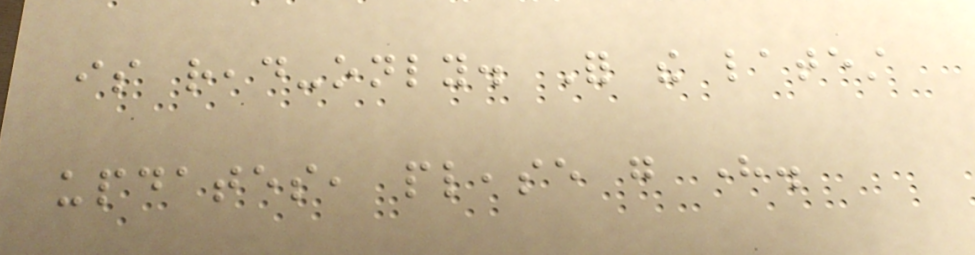is read-only. For the latest
updates, please go here.
